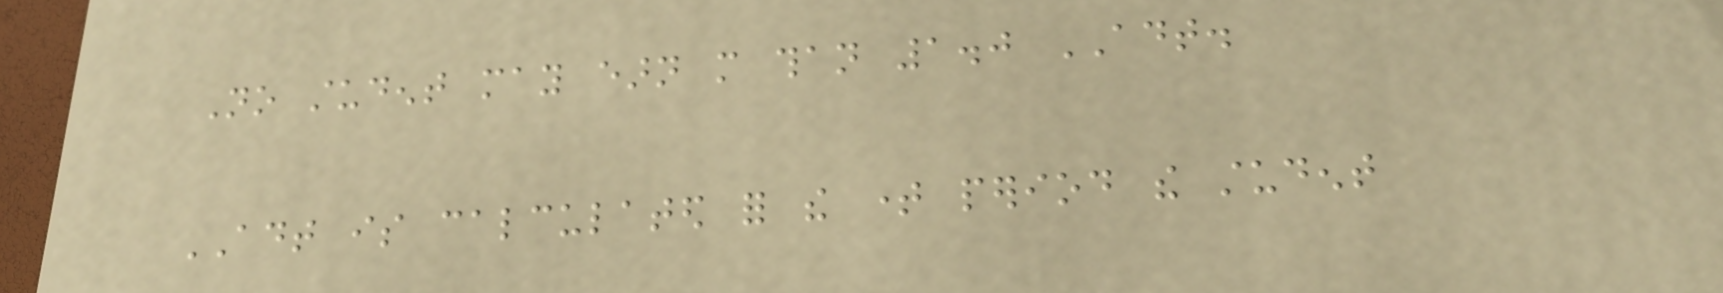No student may earn more than 1.0 ADT.
ADT is calculated for the time period the student
